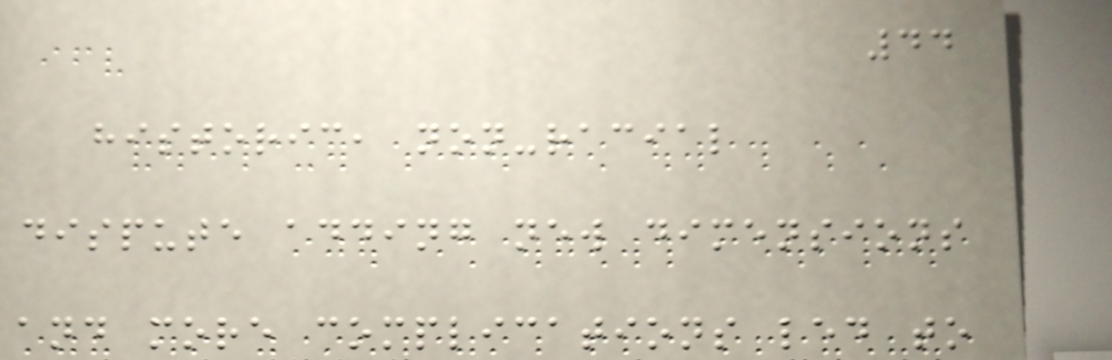44
historic, non-racial
dispute adding new dimensions
and more complications led to
